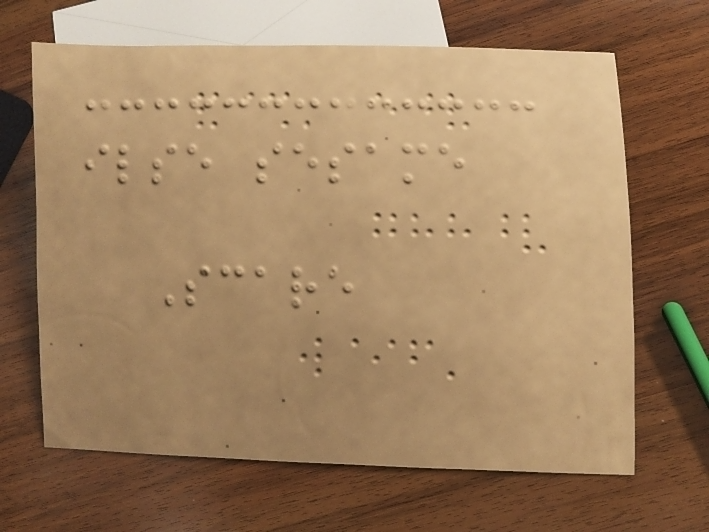ilse sesame
Scare
